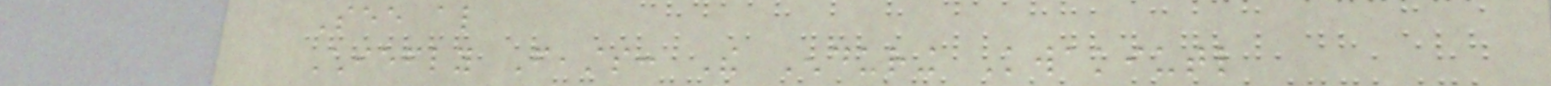See also
Chiefly Feasts: The Enduring Kwakiutl
